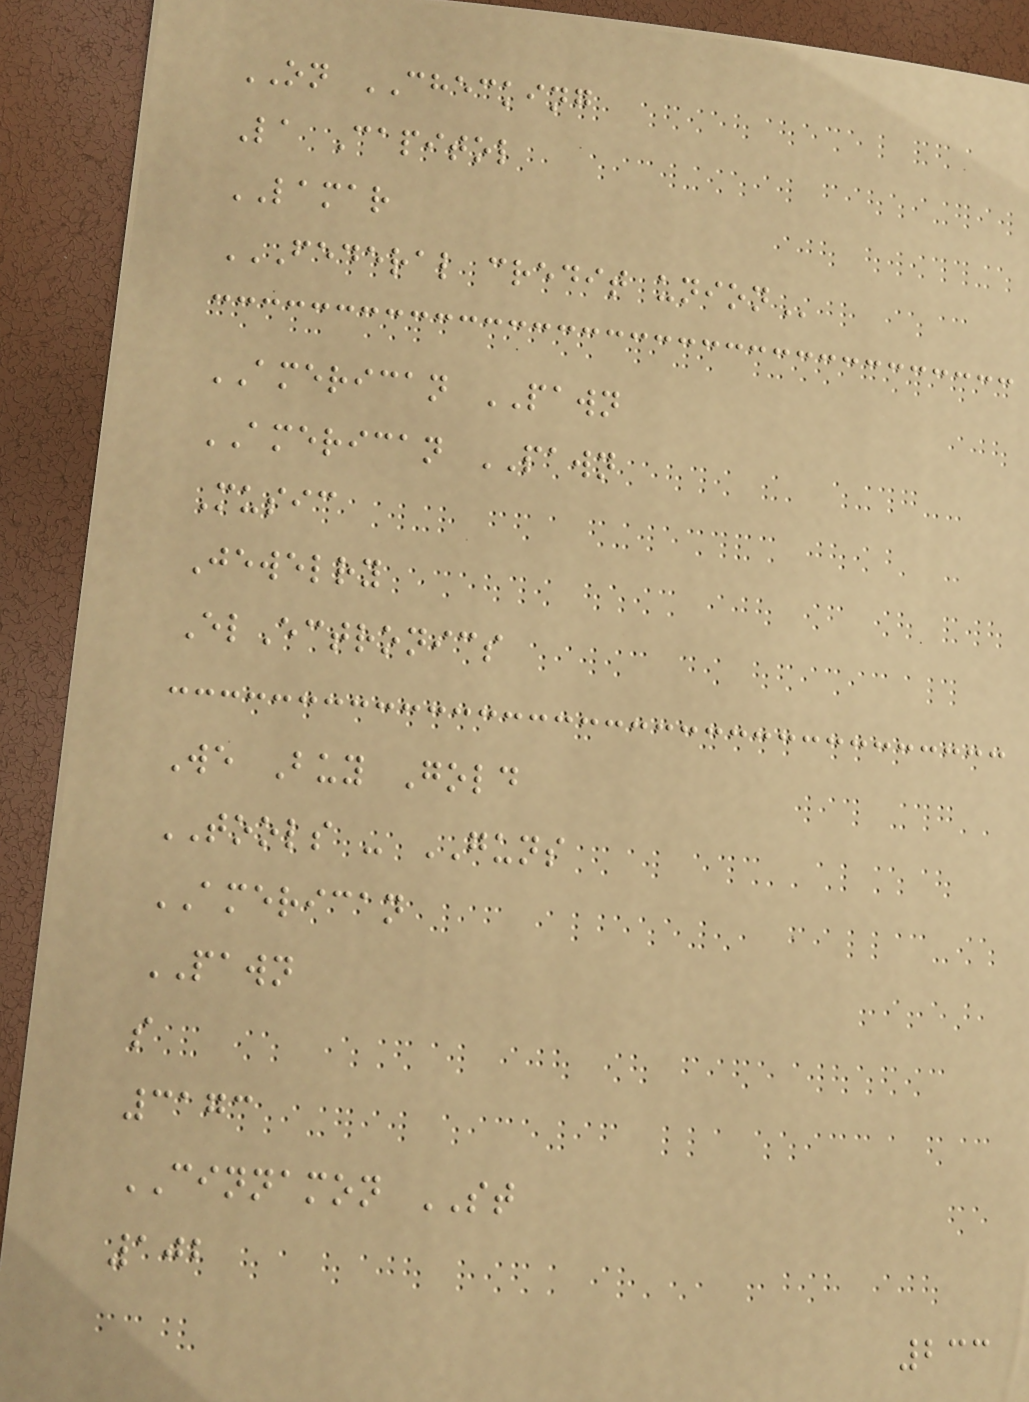ON CHECKING
La Capitol
LAMAR
FEDERAL CREDIT UNION
AMERICAN PAWN
AMERICAN PAWN
Music
Jewelry
ElEctronics
We Buy Gold
TOOLS - GUNS
AMERICAN
PAWN
s
3173
CINNAMON ST
102
233
